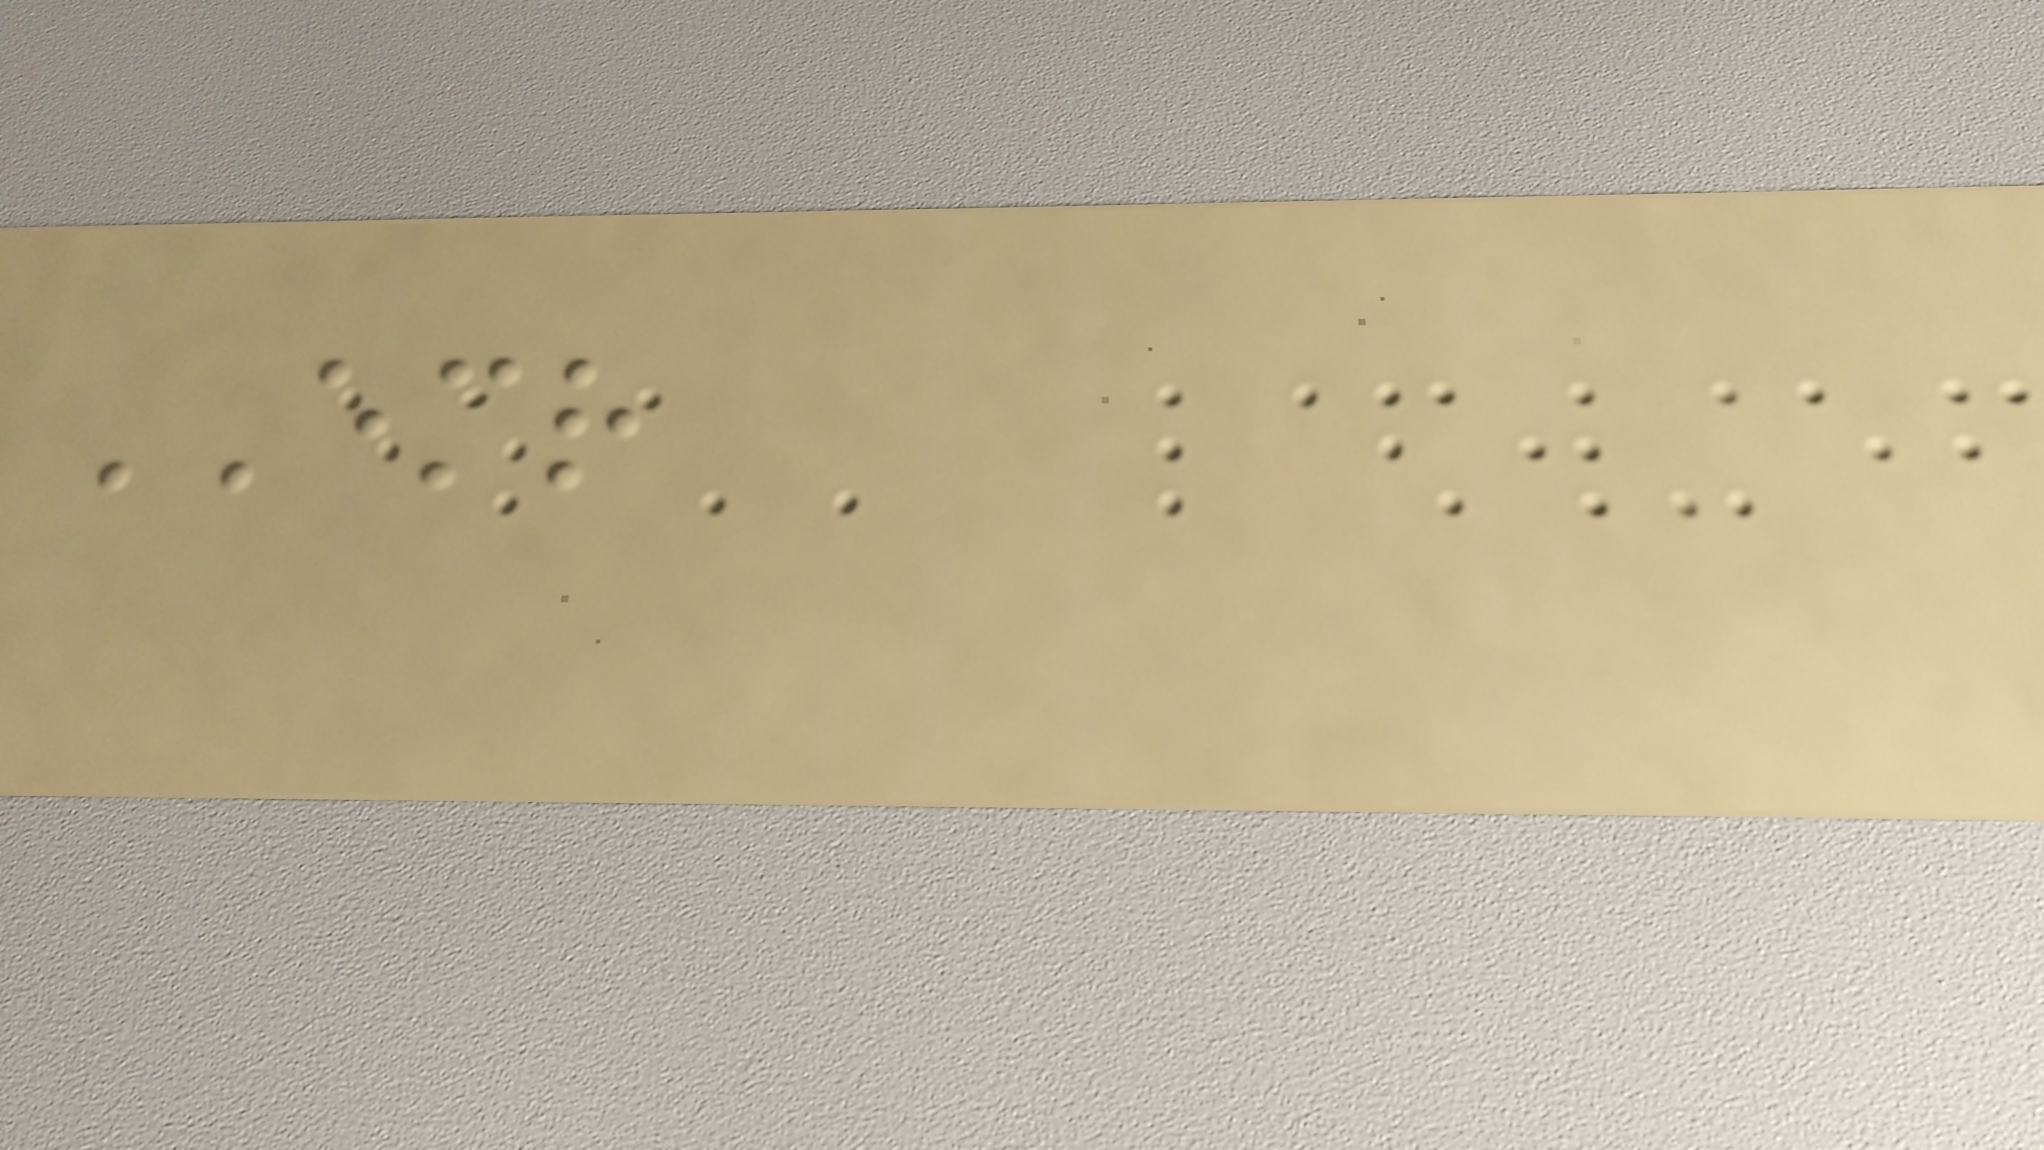EMR
